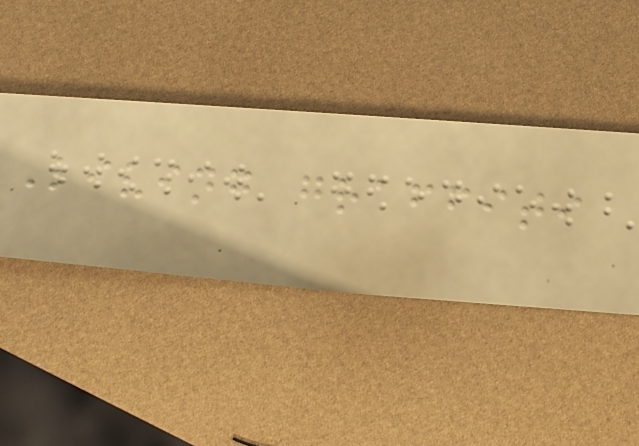Living graffiti
